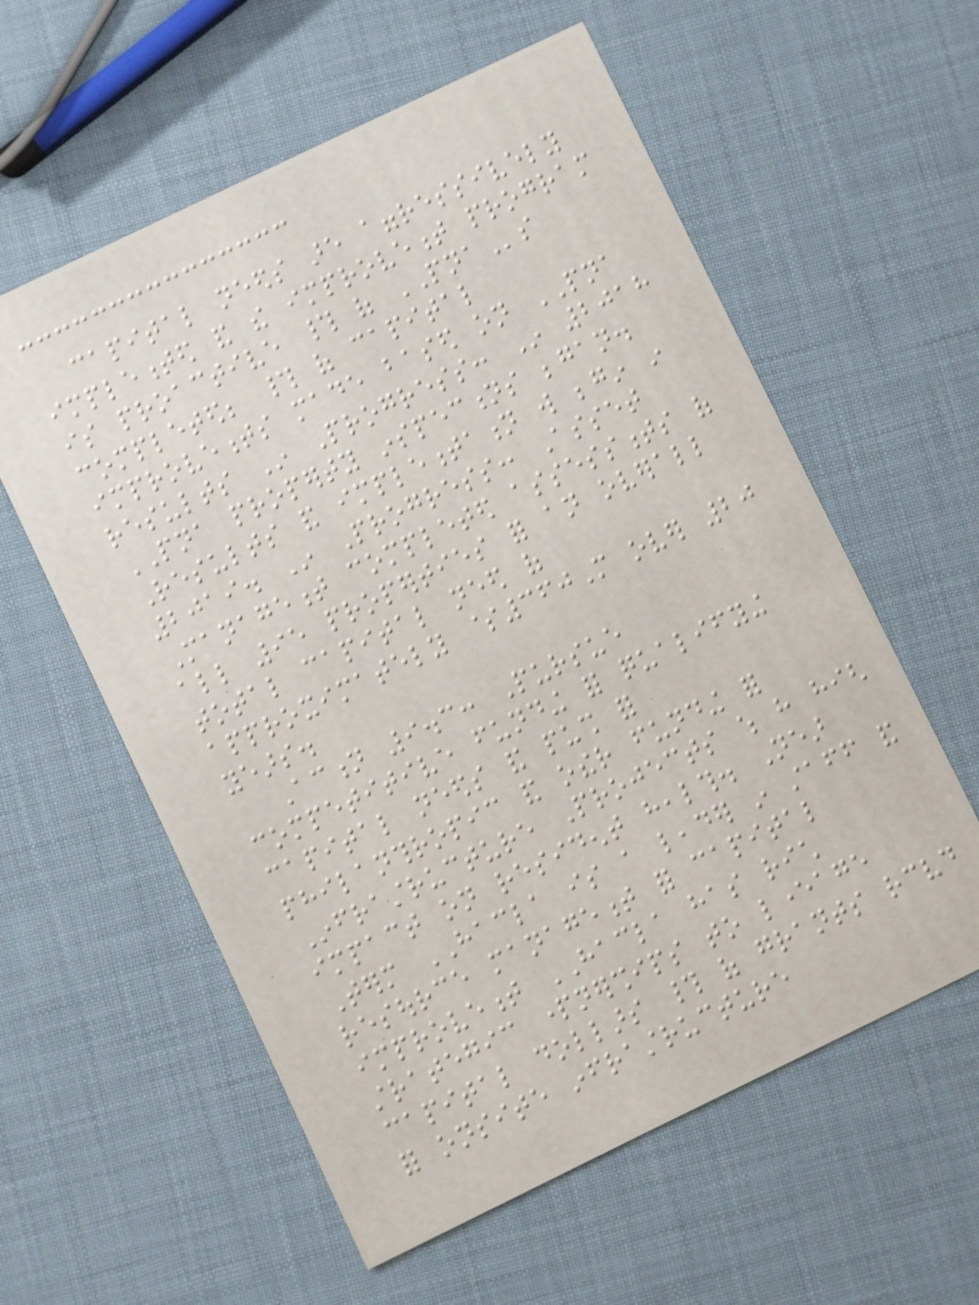capital needs are aggressively
implemented and the improvement program
is proactive # of PNAs
completed; # of capital
improvements made based on PNA
results In Progress: In 2018
PNA property inspections began.
Results and implementation will begin in
2019. In Progress: Asset
Management completed assessments of
all 95 properties for an overall
total capital need of
approximately $360M over 20
years.
Action 9.3: Pursue
competitive funding for qualifying
capital needs and push for
philanthropic and other funding for
Infrastructure Projects which have high
impact on resident health. Near
Term HACLA is a leader in staff and
resource management for capital
improvement HACLA has rich
strategic partnerships to leverage
capital dollars # of grants received
for onsite infrastructure
